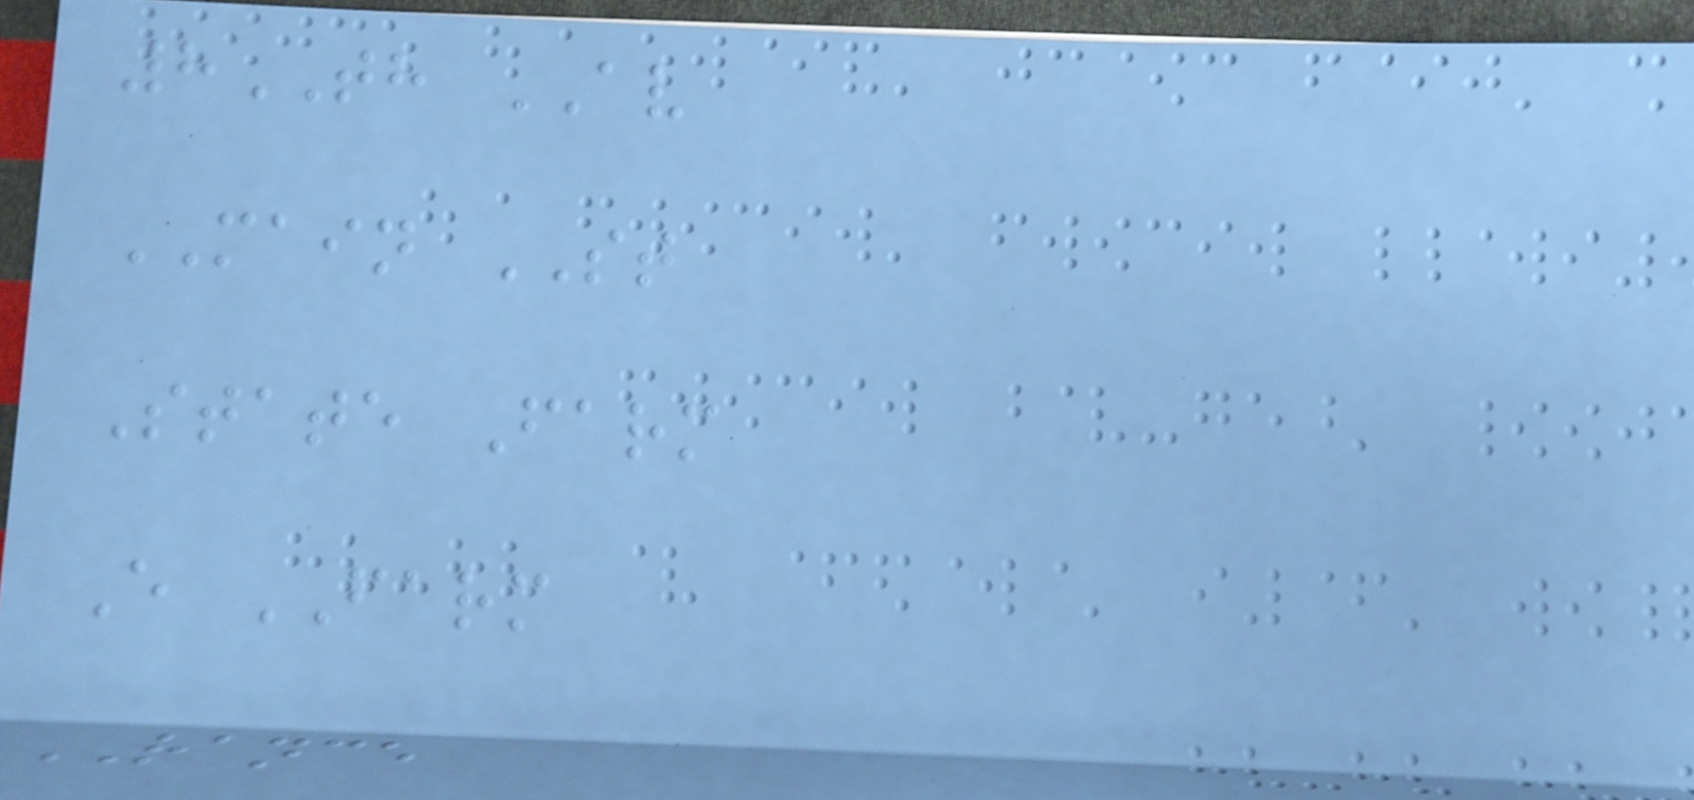8TH AV
MAIN ST
State Farm
E FARM
RANCE
